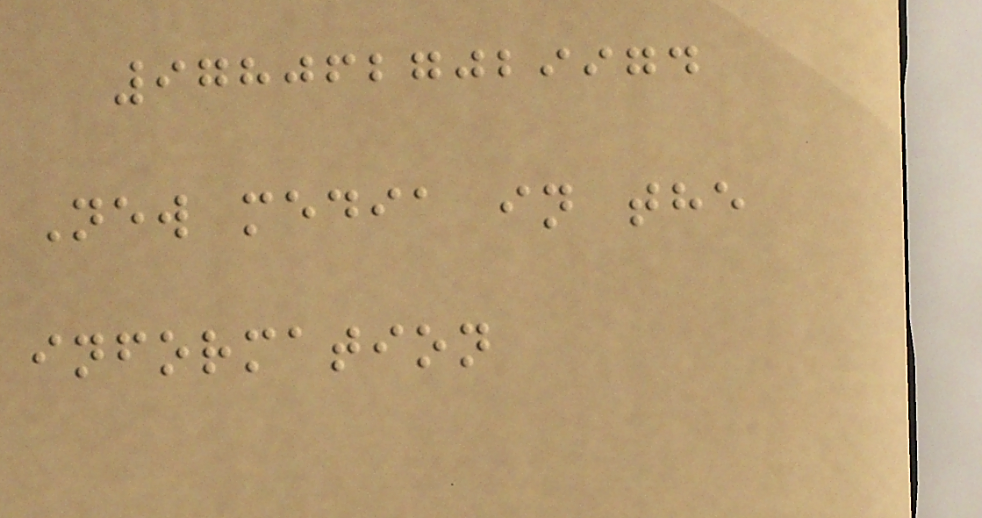9780627029974
New media in the
information
